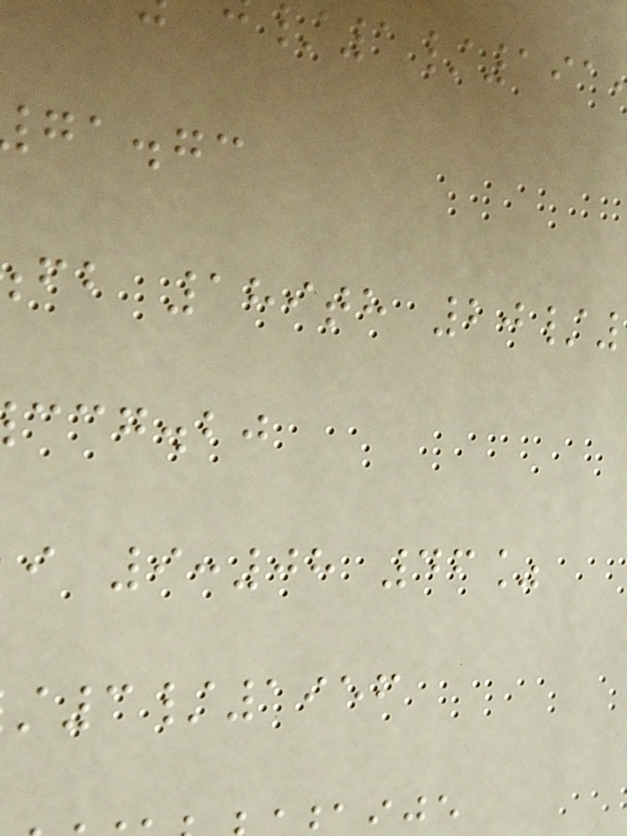ga.gc
fb 189th 20/
ccg.bj
i 9:08 46%
3/1956
